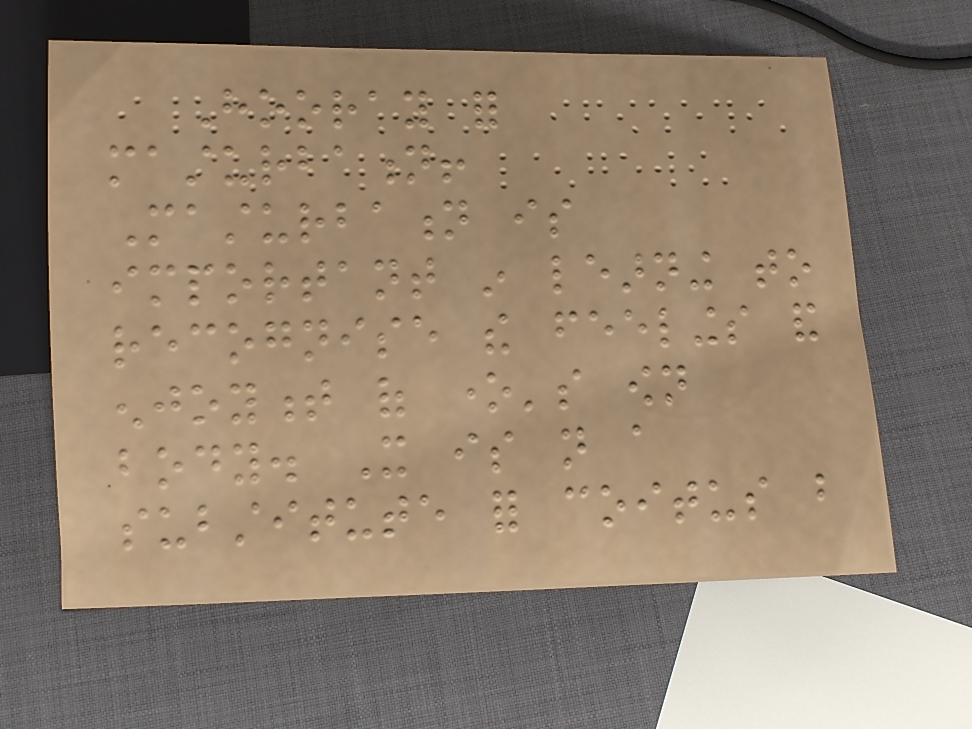Hooray for
masturbation!
Masturbation is
important in learning to
recognise the feelings and
enjoyment of one's own
body. It is not a
substitute for coitus but
